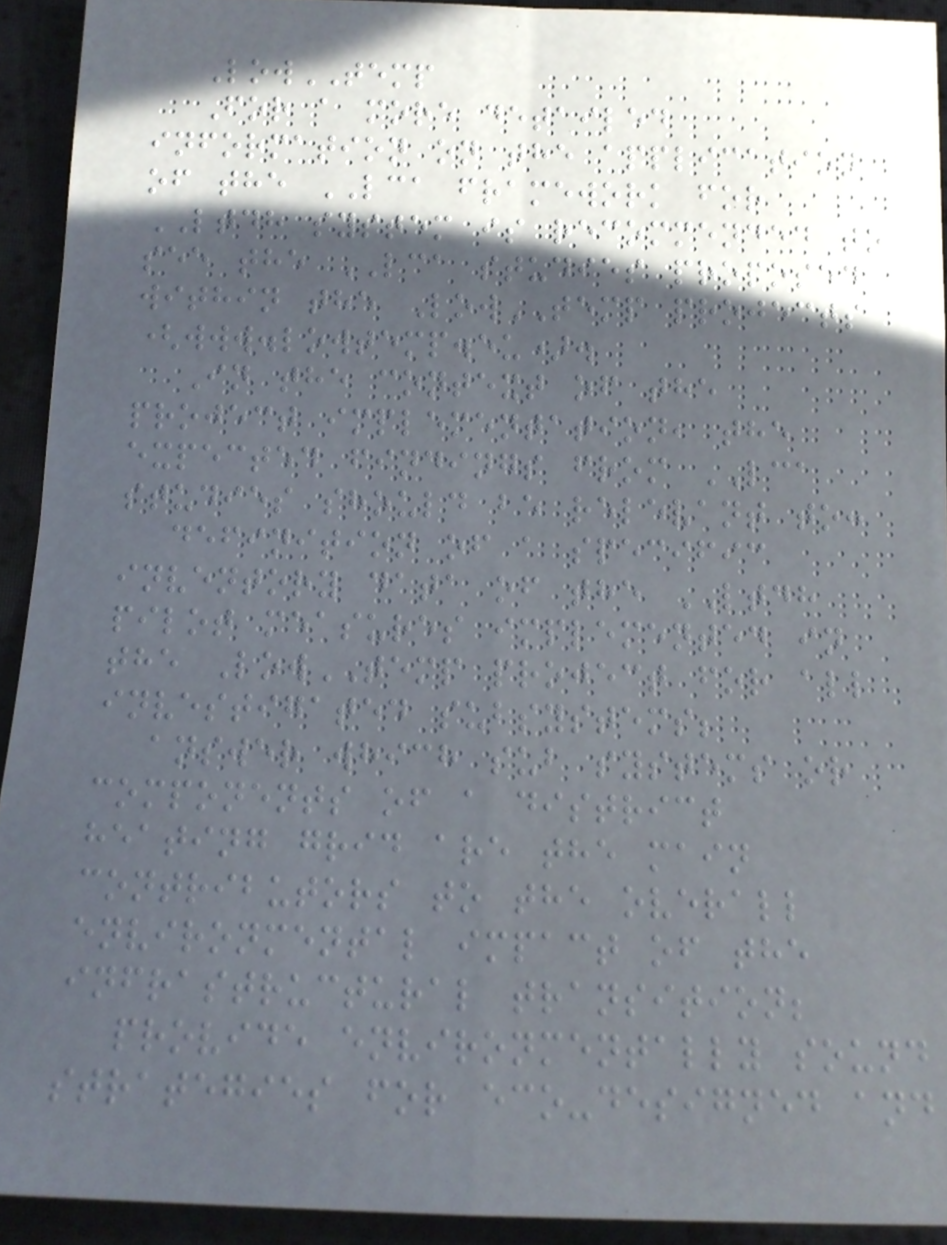LowTEMP
For a more detailed
information on the application
of the LCA framework for
LTDH system is recommended to
see the LCA studies proposed
within the LowTEMP projects
(www.lowtemp.eu).
In the context of the
project implementation, the
expected findings from LCA
studies should be relevant to:
definition of a specific
inventory data of the LTDH
pilot measures implemented in
the LowTEMP project for all
investigated subsystems;
answer which sub systems or
components of a district
heating grid are the main
contributors to the overall
environmental impact of the
infrastructural transition;
provide environmentally sound
strategies for eco-designed and
